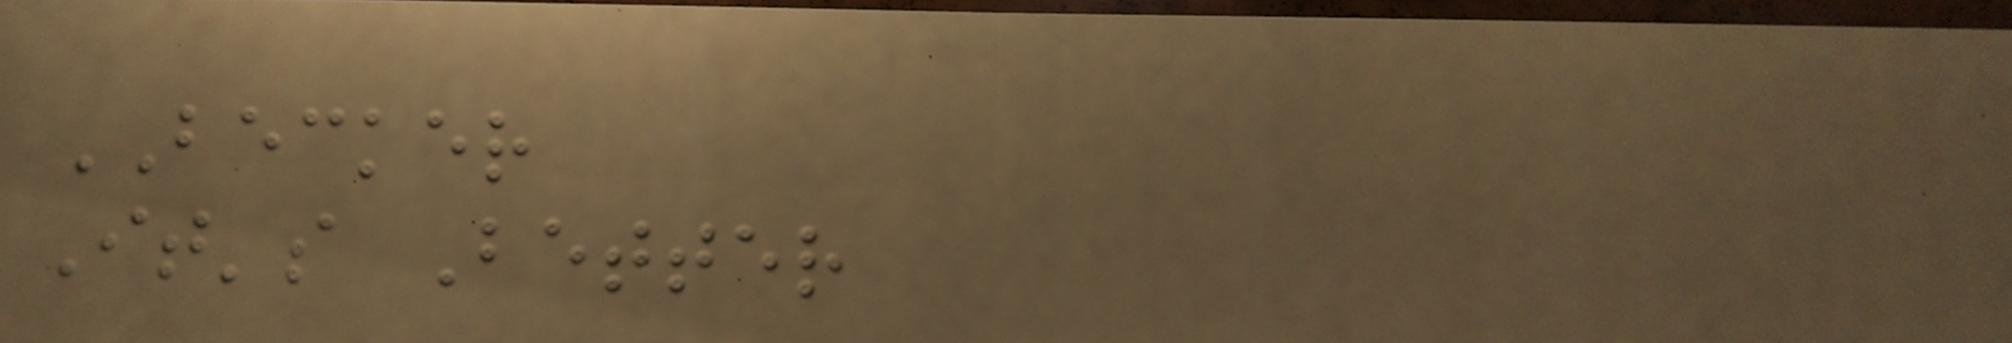BECKER
It's Better
